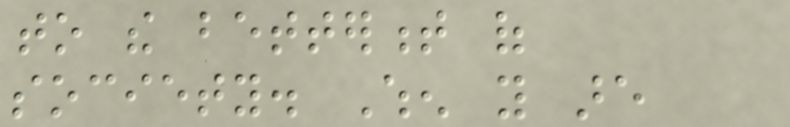to the betterment of
society. When you are
